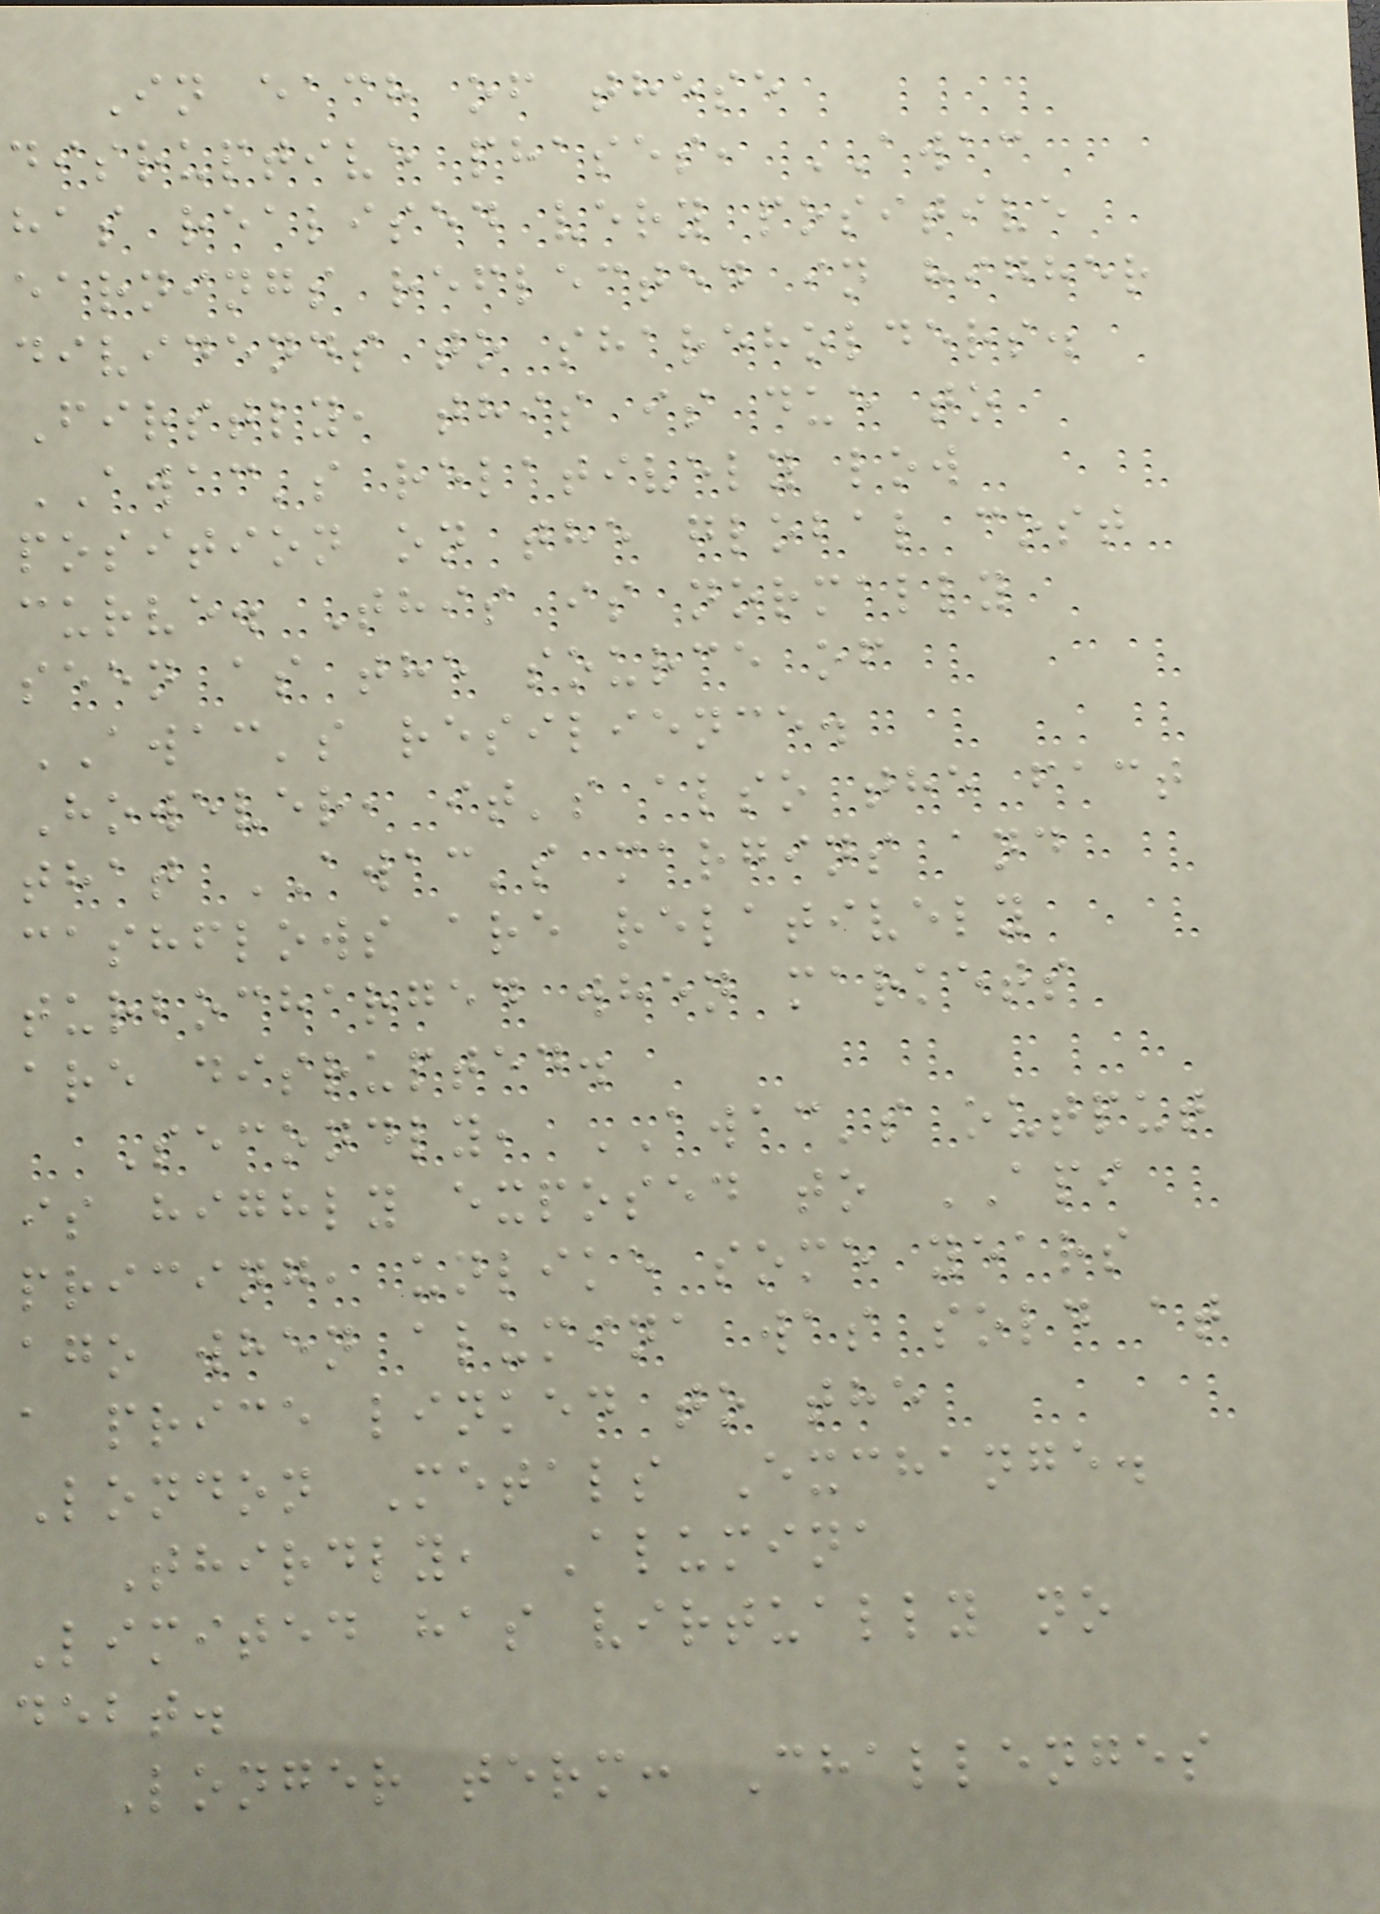In each of these
disruptive phases, AWAC
has realised very positive
earnings reflected in higher
dividends to shareholders.
Firstly, this is due to
AWAC's relatively low
position on the global cost
curve. This is normally
seen as the source of
AWAC's resilience.
However, it's also the fact
that AWAC's margins and
cashflows are relatively
turbocharged when markets
are disrupted.
Secondly, AWAC's output
is highly exposed to API
pricing, unlike some years
ago when alumina was sold at
a price linked to the
London Metals Exchange.
Thirdly, Alumina
Limited has virtually no
debt.
Longer term: Challenges
